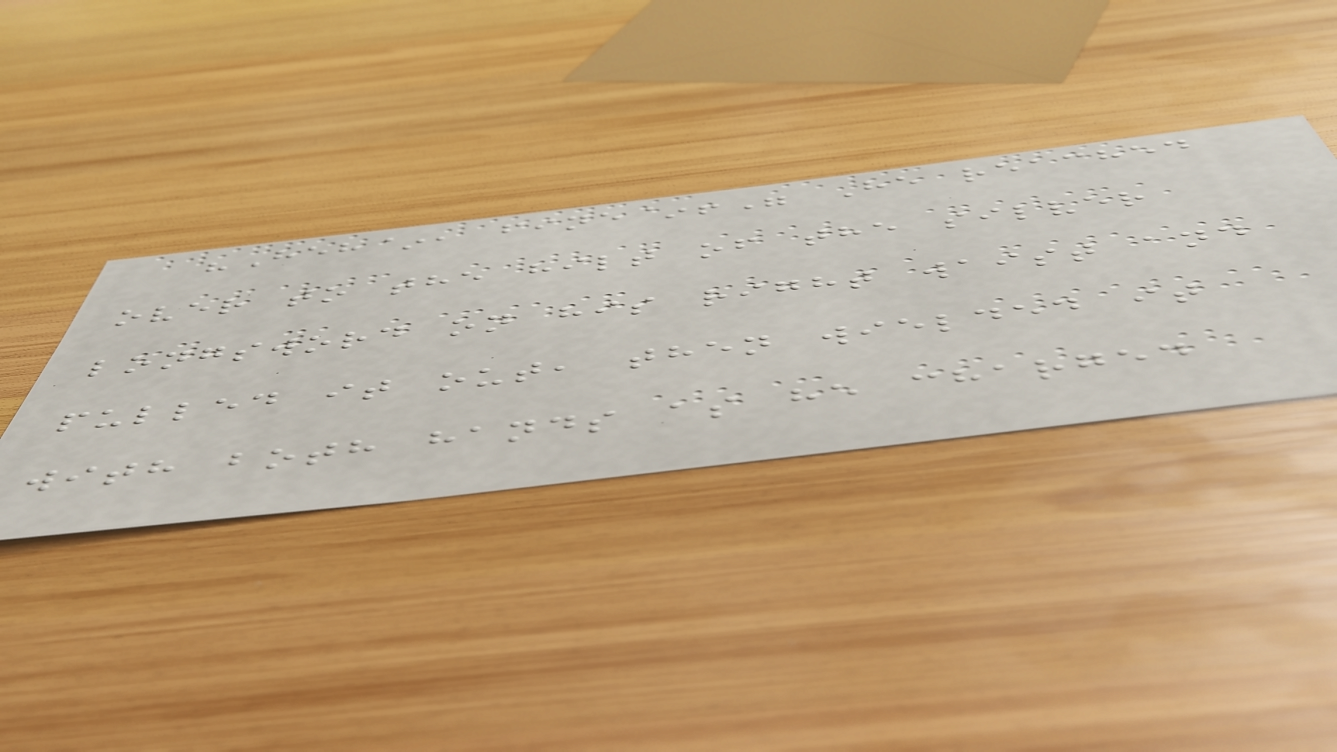"Heh~, fine~!" He reached
over to the hilt of the silver
longsword on his right waist and
pulled it out, then wielded it
with both hands as he charged
